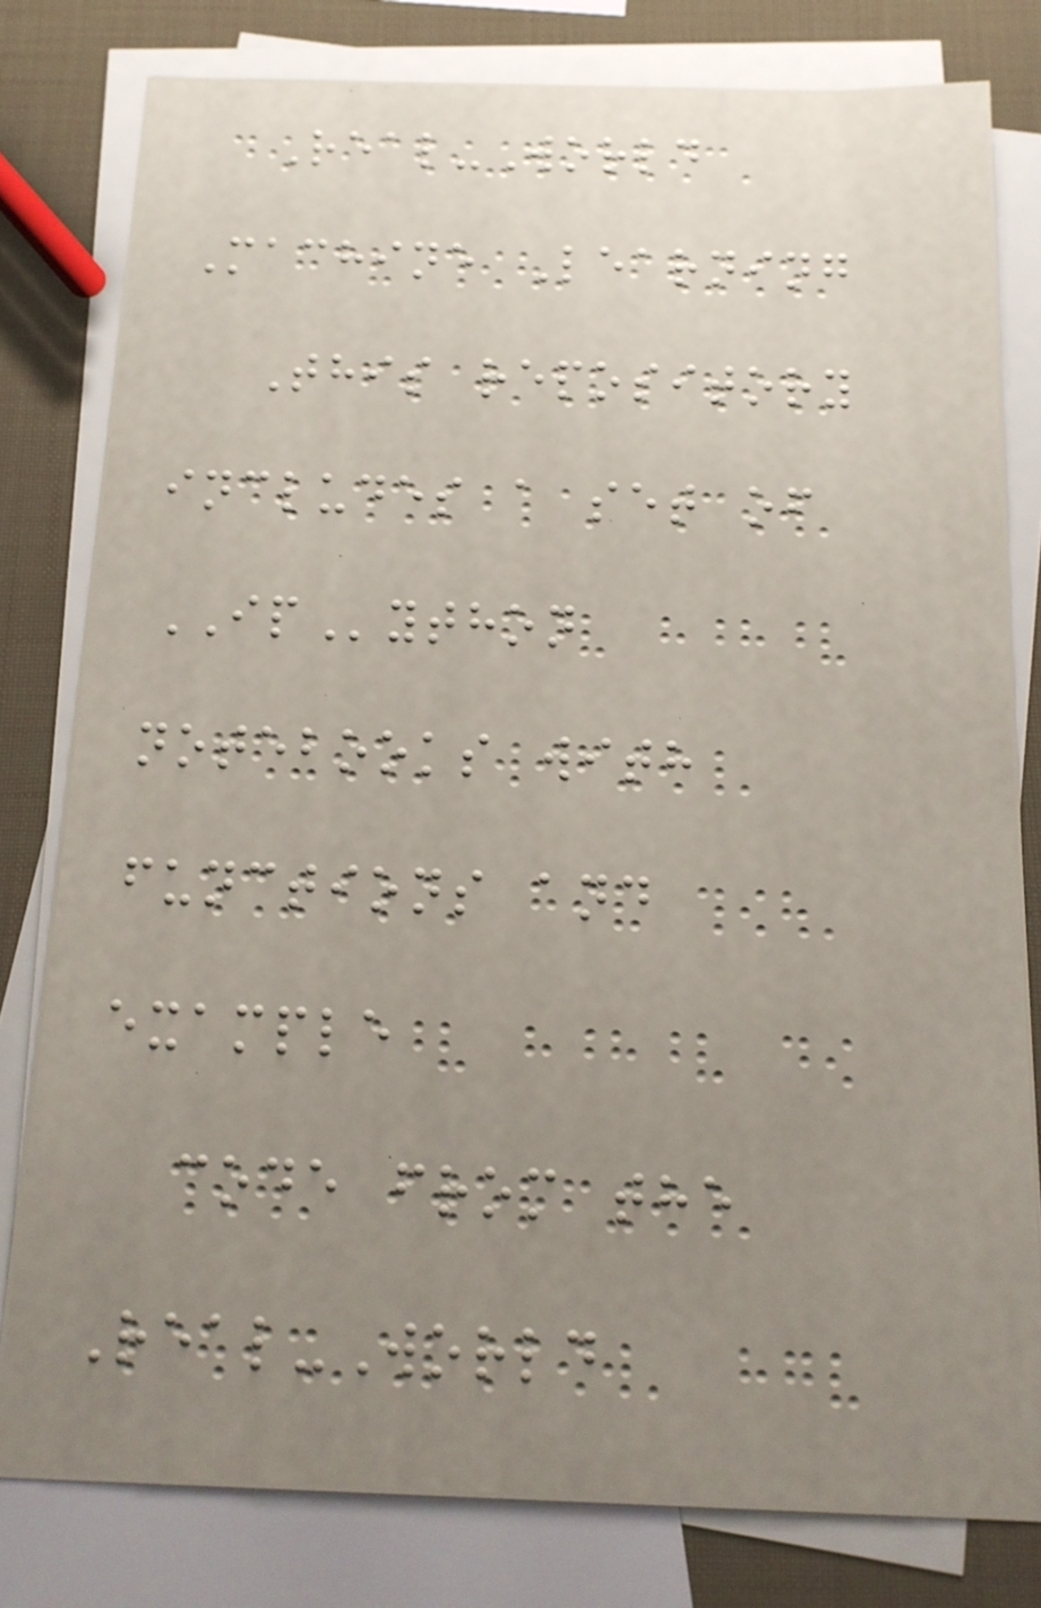Real-World
Machine Learning
This repository
includes a set of
IPython
notebooks with
functions and
example
code from the
Real-World
